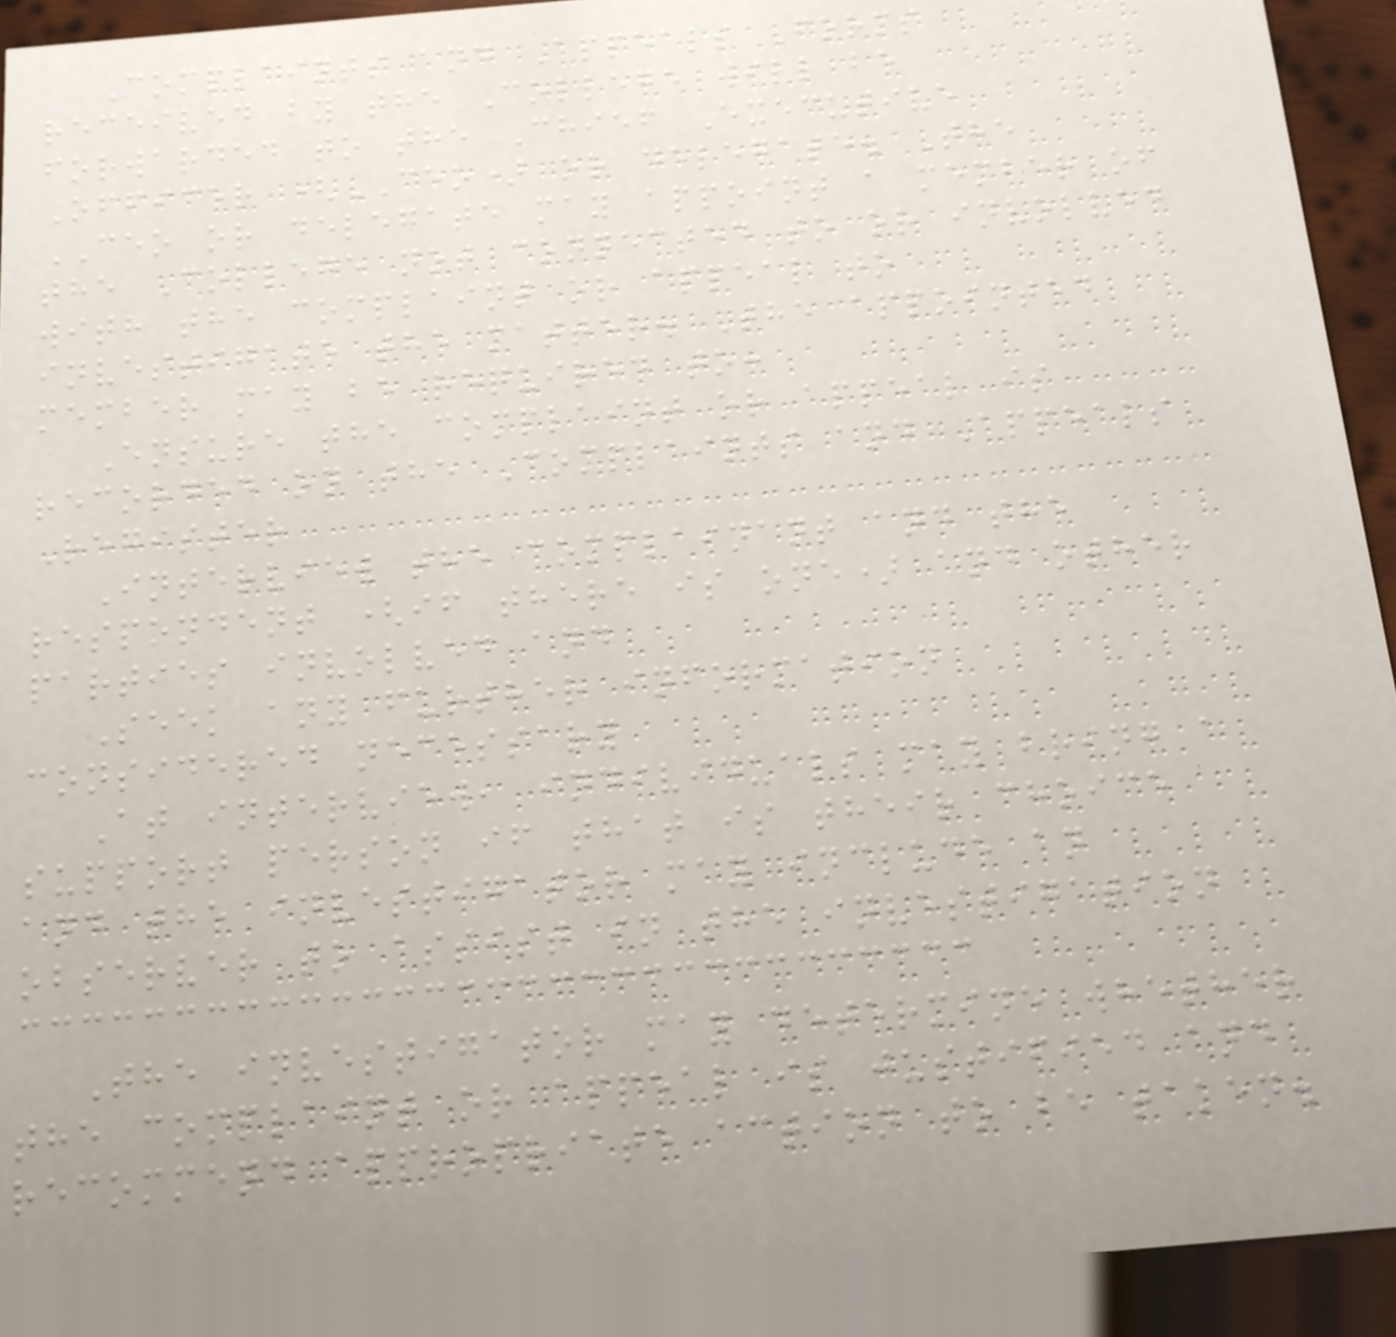Complaints and Appeals Forms
received by the College will be
forwarded to the Chief Executive
Officer (CEO) or delegate. The
CEO or delegate may appoint a member of
the College not connected to or involved
with the complaint or appeal to
investigate the matter. The appointed
member may be required to:
Ensure the complaint or appeal is
recorded on the Complaints and Appeals
Register
Interview the complainant and the
respondent (if there is one) and other
parties involved and
Seek any further information
considered necessary
At interview, individuals may bring a
support person if that is their choice
and the investigator may include an
observer to assist in the investigation
The investigator may determine whether
the complaint or appeal is justified and
recommend appropriate action to be taken.
